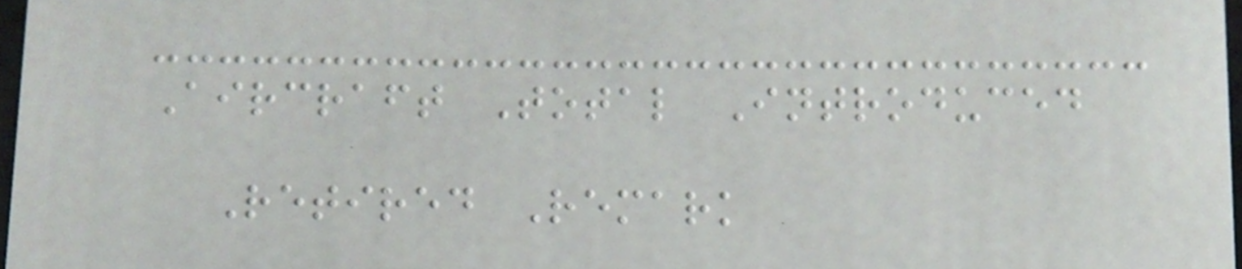Aircraft Total Introduced
Retired Remark
